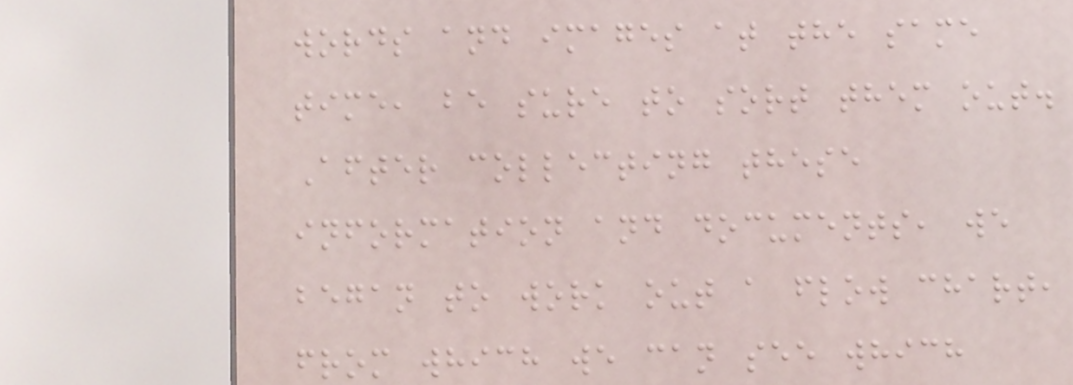words and images at the same
time, be sure to sort them out.
After collecting these
information and documents, we
began to work out a flow chart,
from which we can see which
